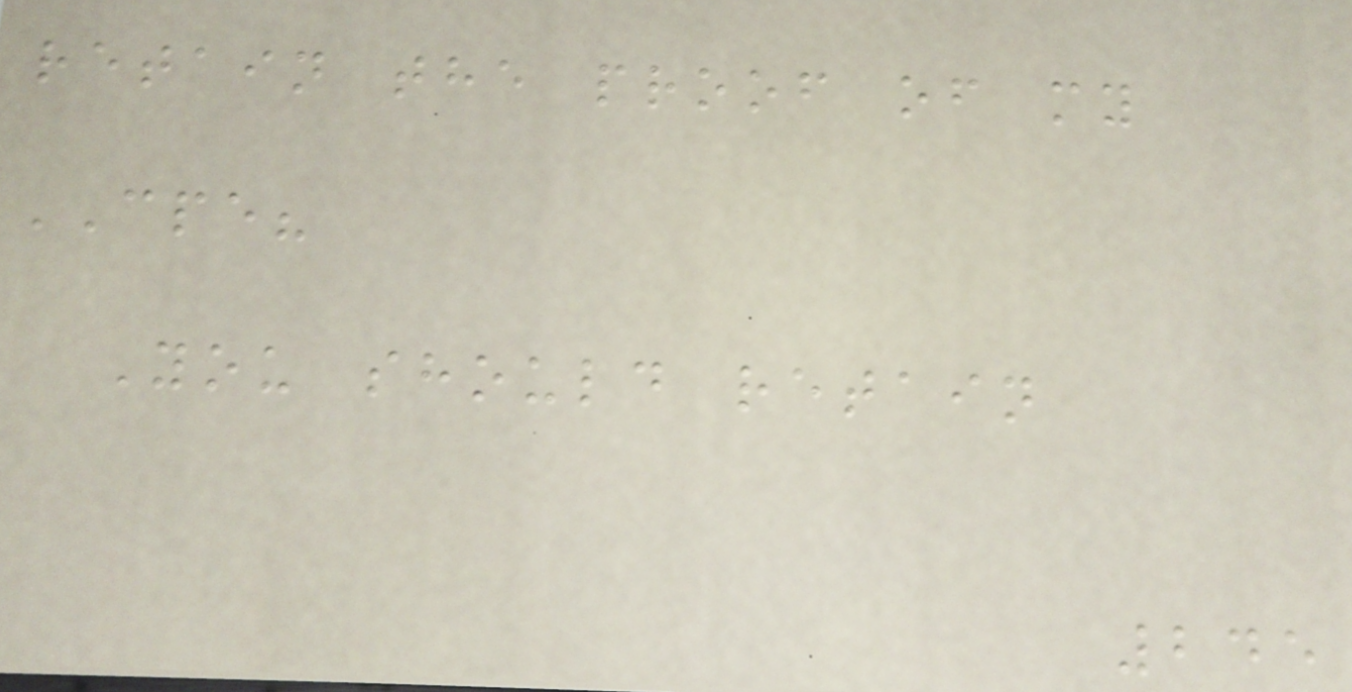retain the proof of my
CPE?
You should retain
245
